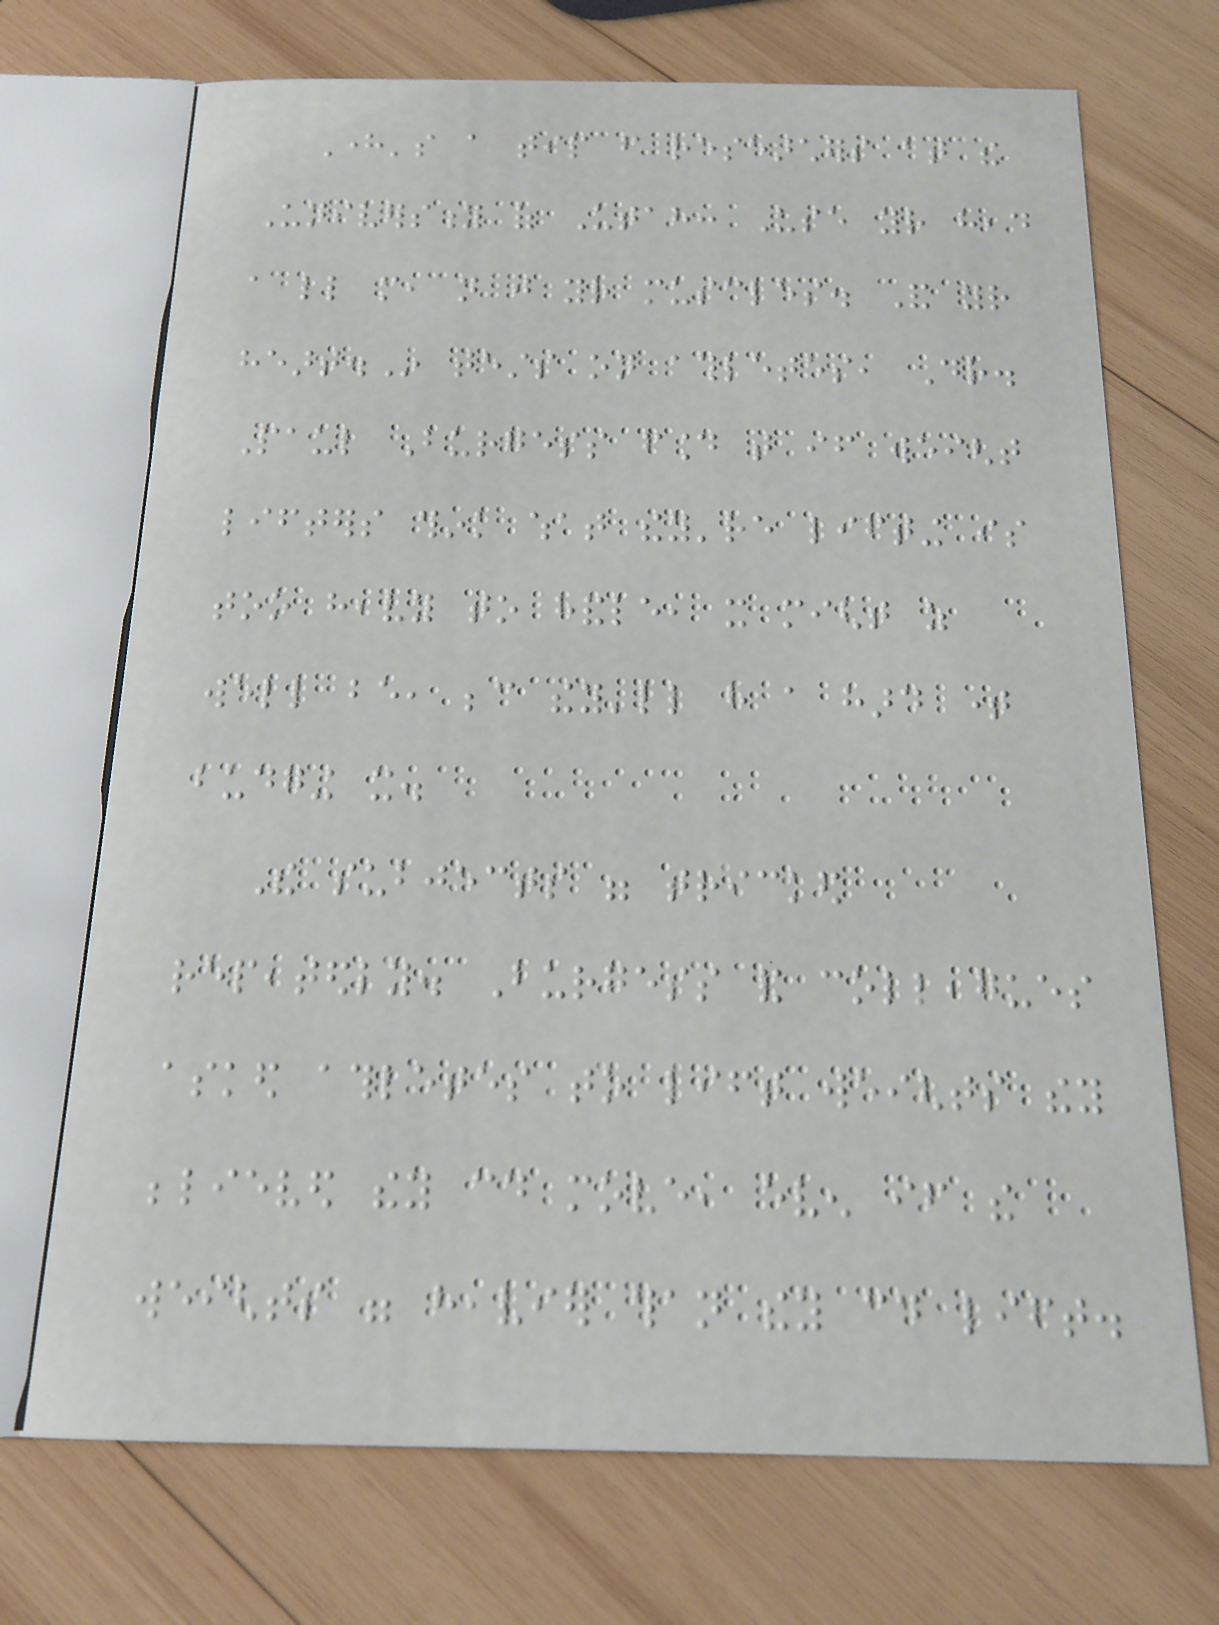Here's a tip from researchers at the
University of Utah: Use your head
a little more, not just your muscles. And your
heart.In tests on athletes, Dr.
Paul Burgess found that if weight
lifters think what they're lifting is
too heavy to handle, it might as
well be, because they'll have a hard time
budging it.
The subjects were tricked
repeatedly. Burgess and colleagues
asked athletes to lift weights they
believed they could move, even if the
weights were heavier than they could lift.
